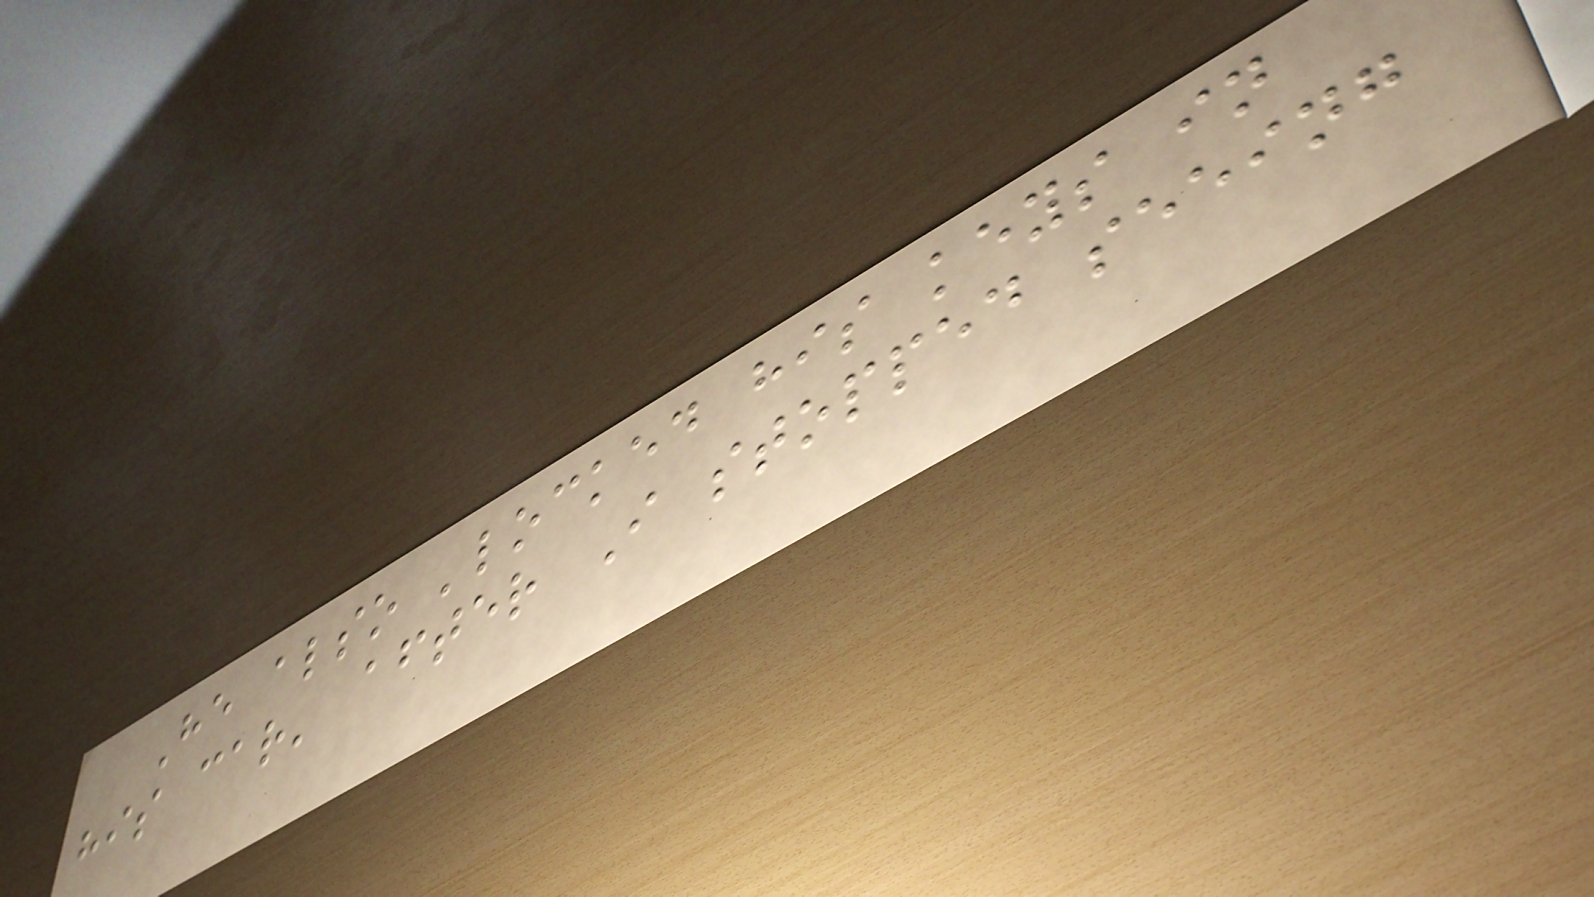He also 'locked his keys in
his car' after I stopped seeing
